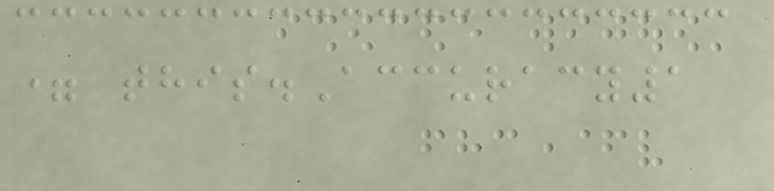= this.Accuracy1
